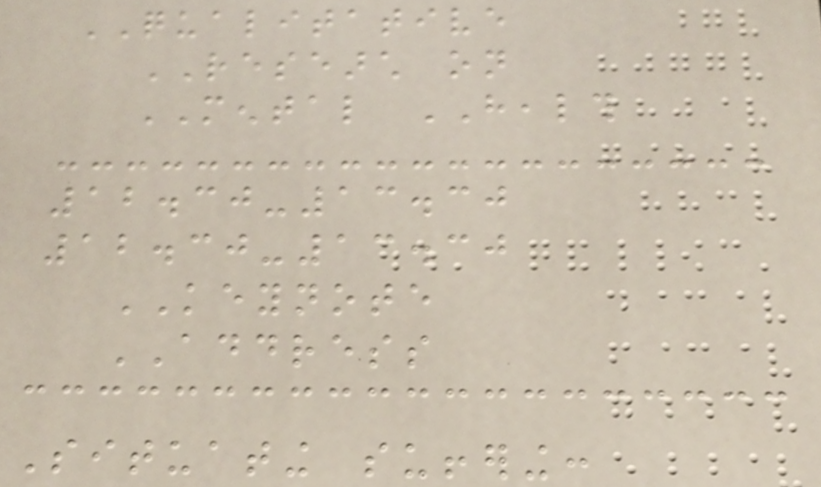QUALITATIVE
RESEARCH on
MENTAL HEALTH
12.30-13.30
12.30-13.30
KEYNOTE
ADDRESS
Situating suffering:
